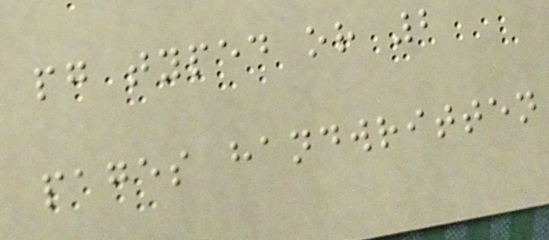pg typed or 2
pages handwritten
